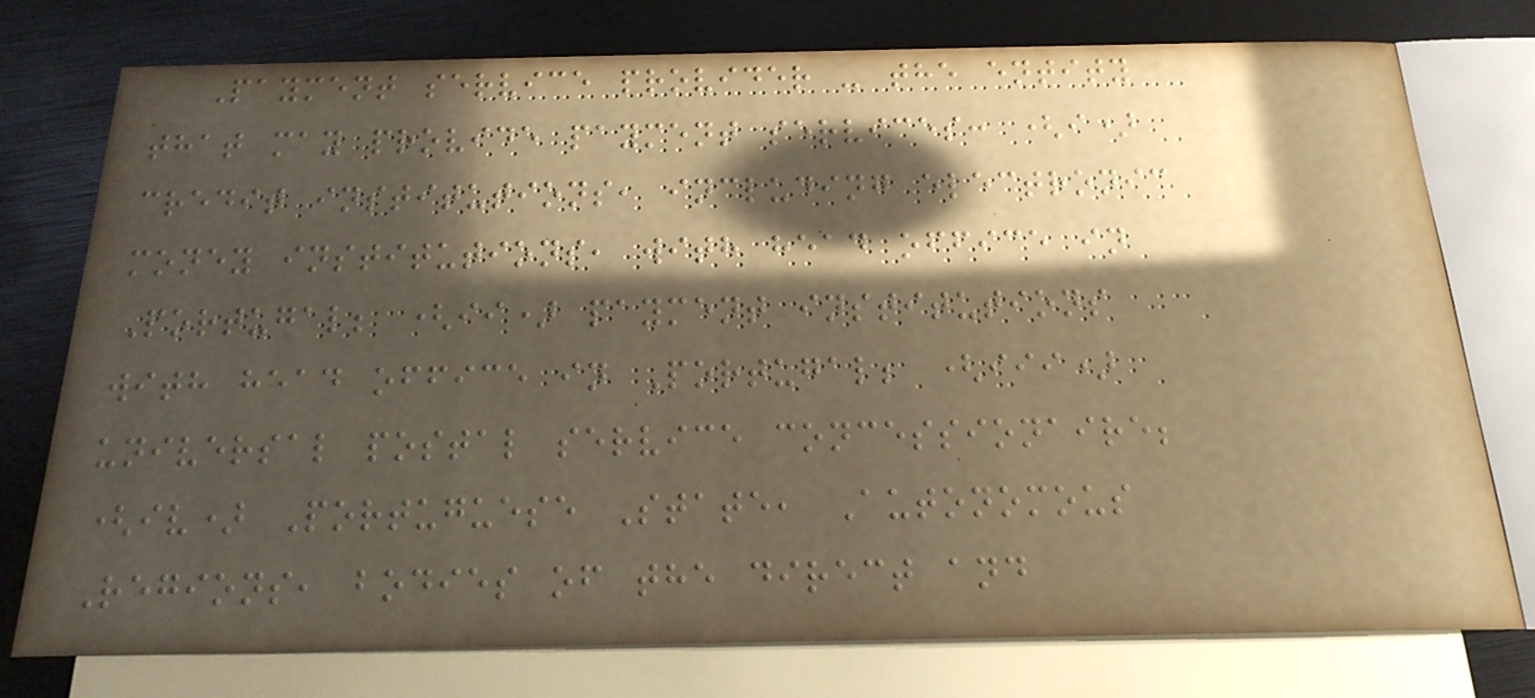Payment service provider - the entity
that may provide payment services: (i)
credit institutions, including electronic
money institutions, with head office in
Portugal; (ii) payment institutions
with head office in Portugal; (iii)
universal postal service concessionaire;
(iv) Portuguese State, Autonomous
Regions, bodies of the direct and
